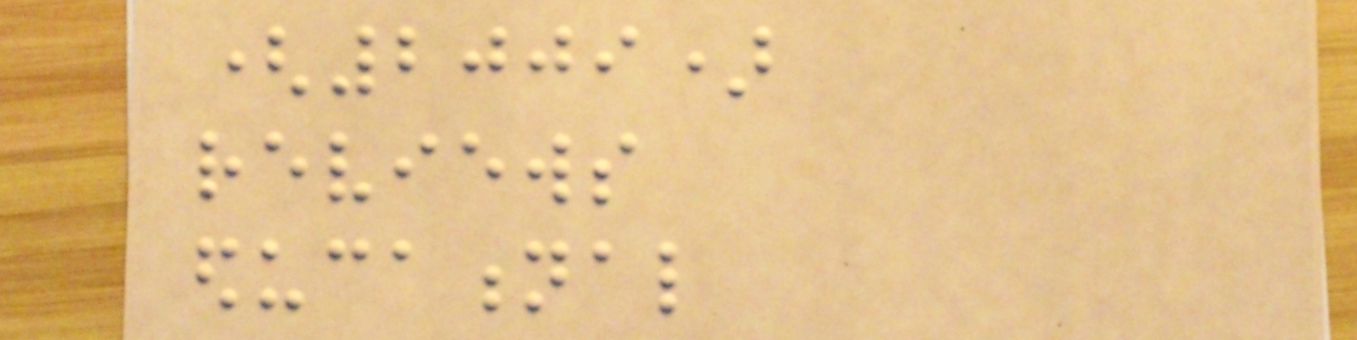(2009)
reviews
educational
